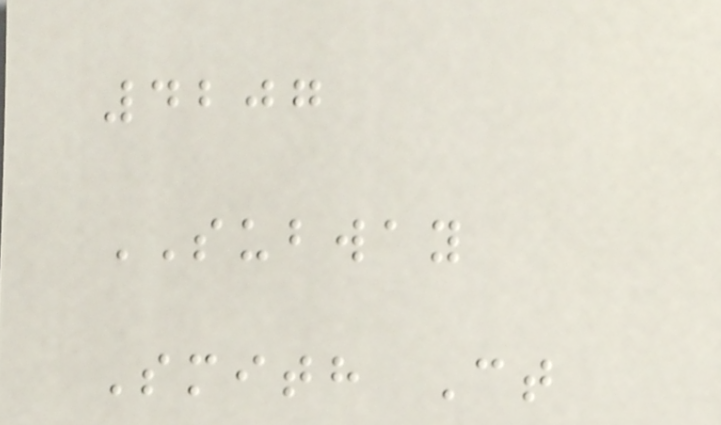4207
SUBWAY
Smith Ct
